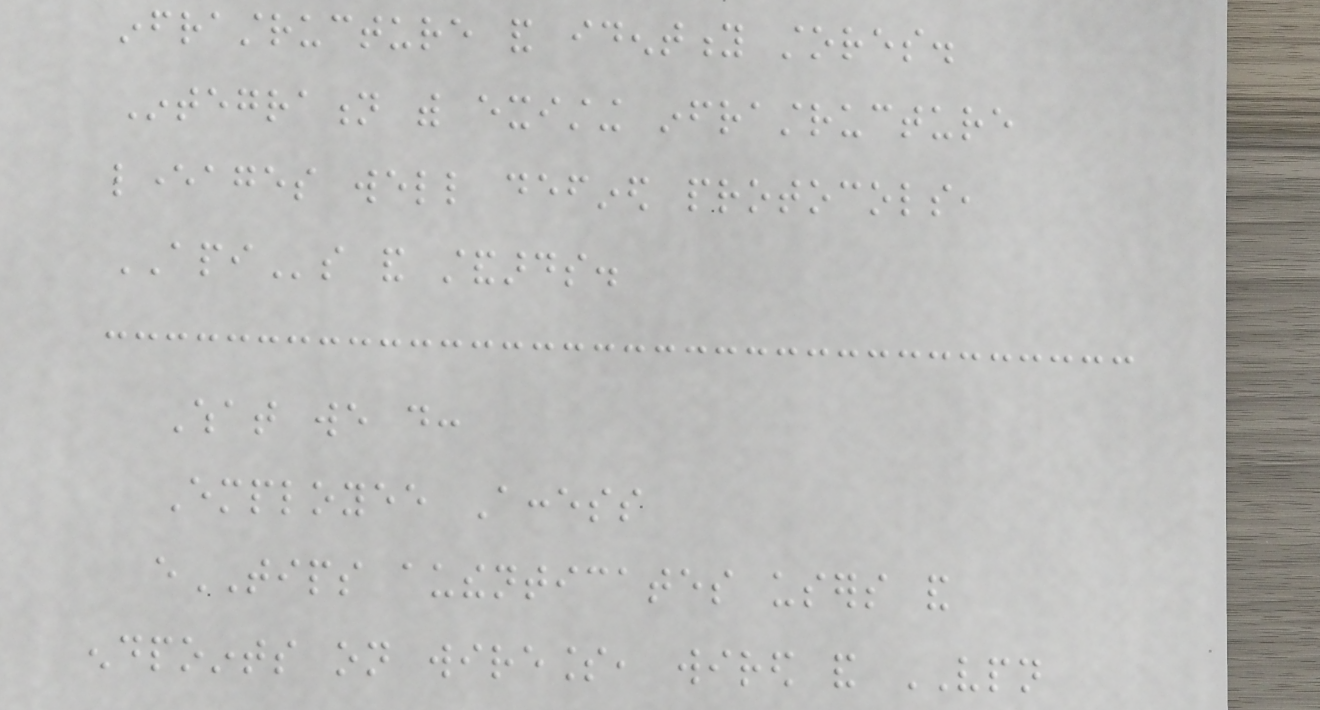infrastructure and identity stores.
Integration with existing infrastructure
leverages well defined protocols,
APIs and standards.
What we do:
Employee Access
eTIPS authenticates users and
endpoints on wireless, wired and VPN
